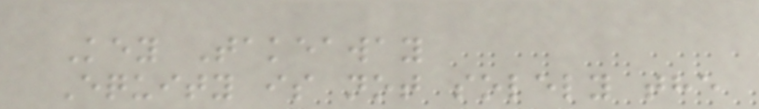Key Takeaway
Equity is not solely the
